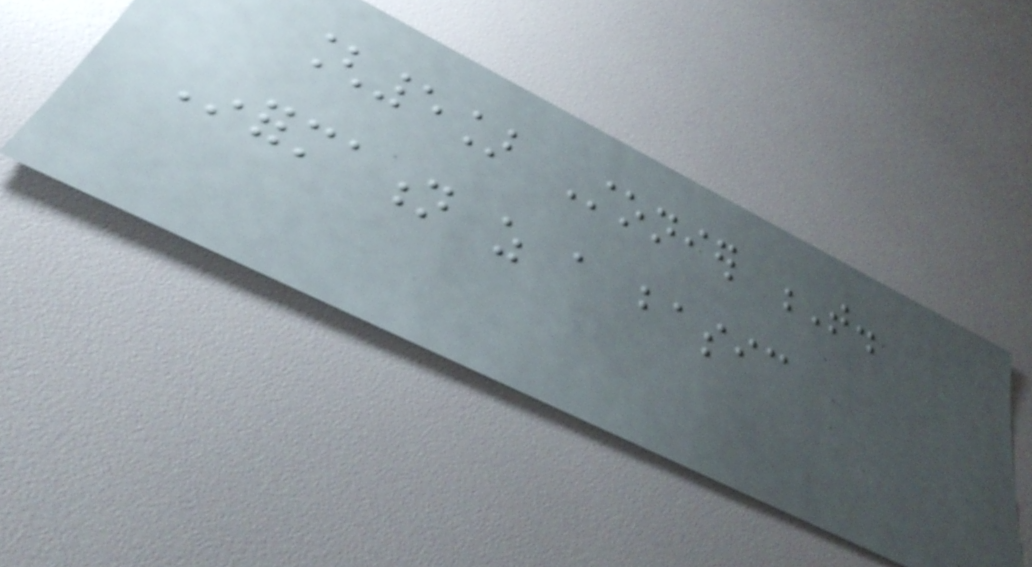[5] Stonier T.
Information as a basic
